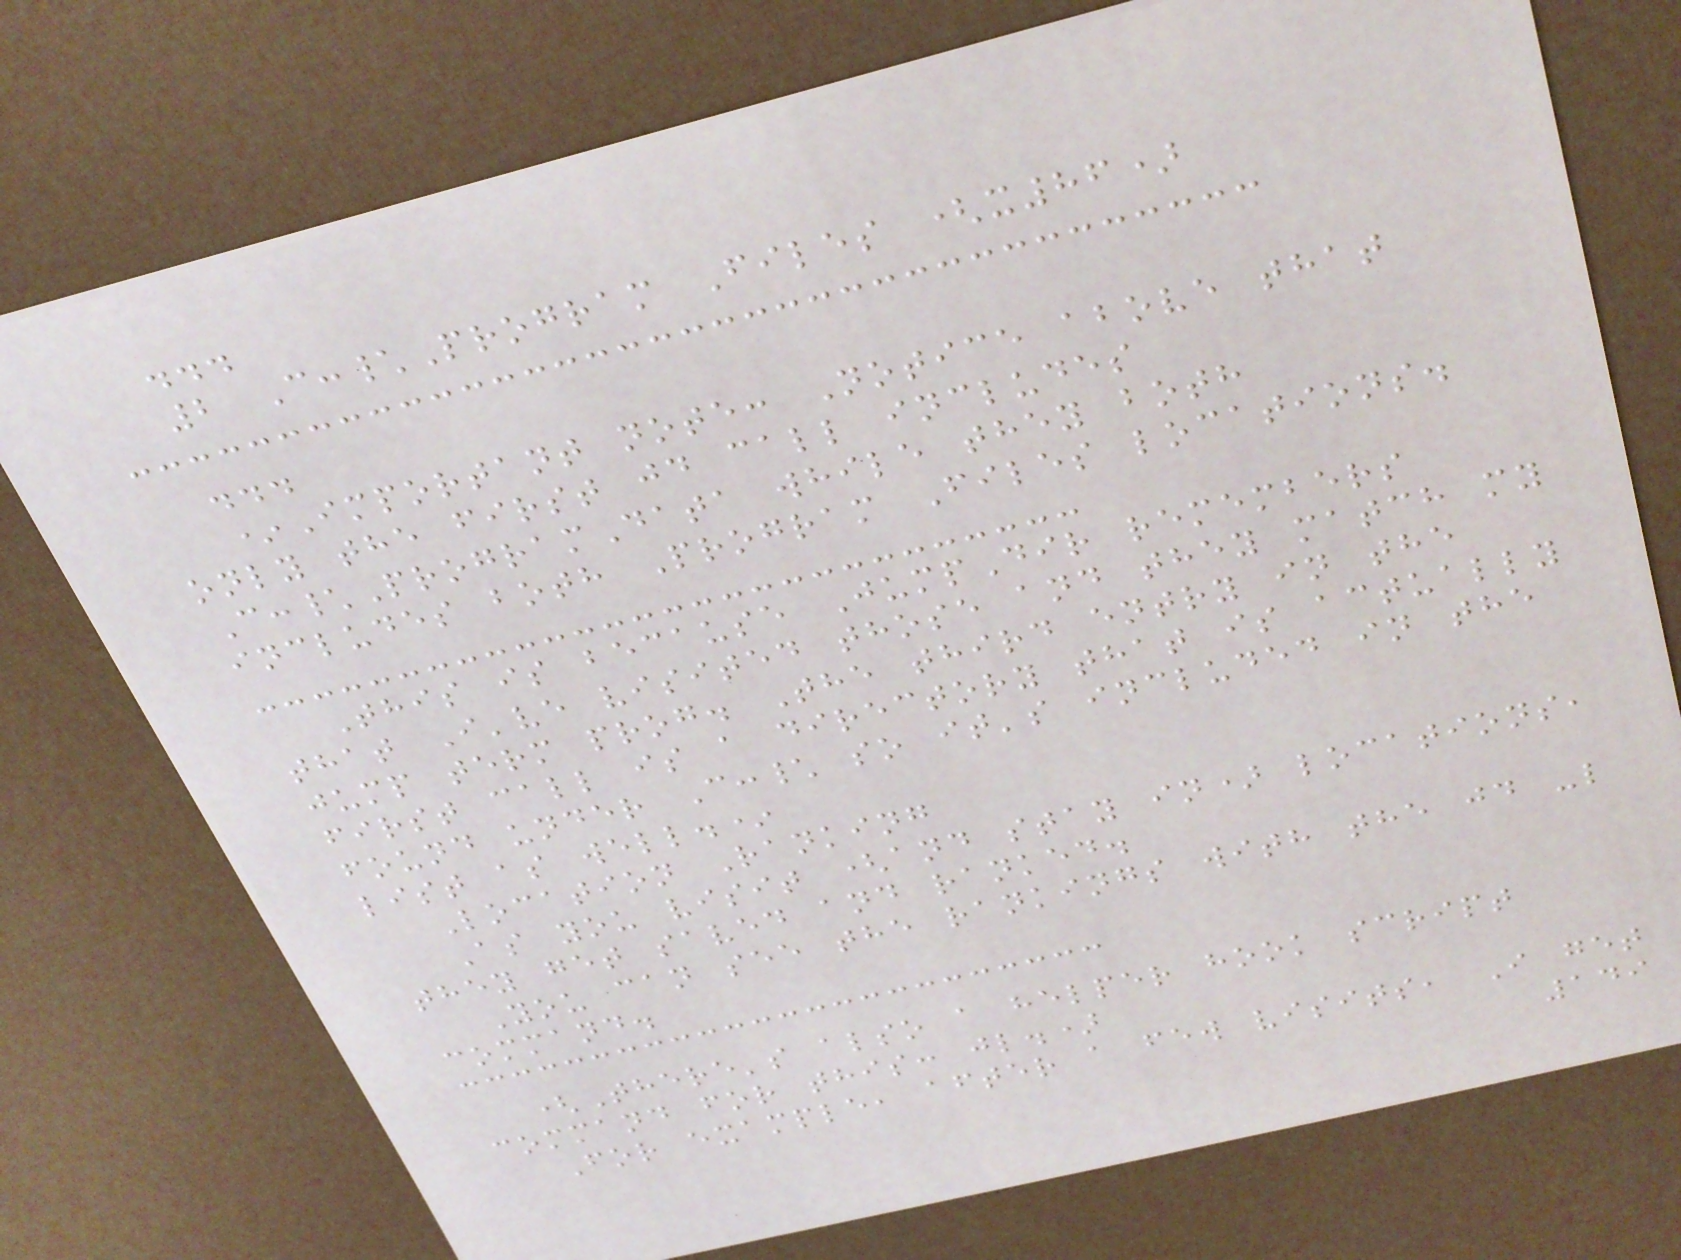...
2 C:\Program Files (x86)
...
*Important note: Notice above that
only the first jd call includes
C:\ProgramData while they both
includes both Program Files locations.
This is because JumpDir remembers
that I've visited those and they match my
jump term prog. The third entry in the
first call is a directory that is actually
found under C:\ so it's included in the
list as well.*
Location Ranking
As you visit (and stay in) locations,
they get saved and ranked.
You can see the rankings with the jd -l
command.
(There's also a helper hook script
command for this: jl.)
For example, after a few visits, I get
149
